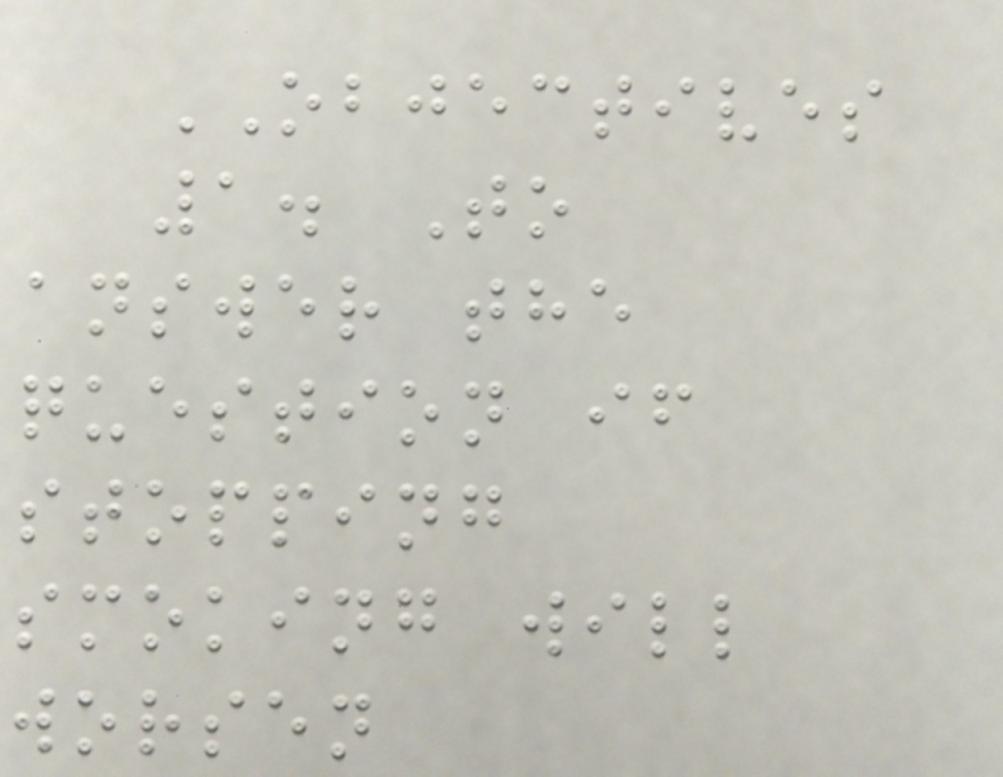OBJECTIVES
1. To
answer the
question if
stopping
smoking will
worsen
